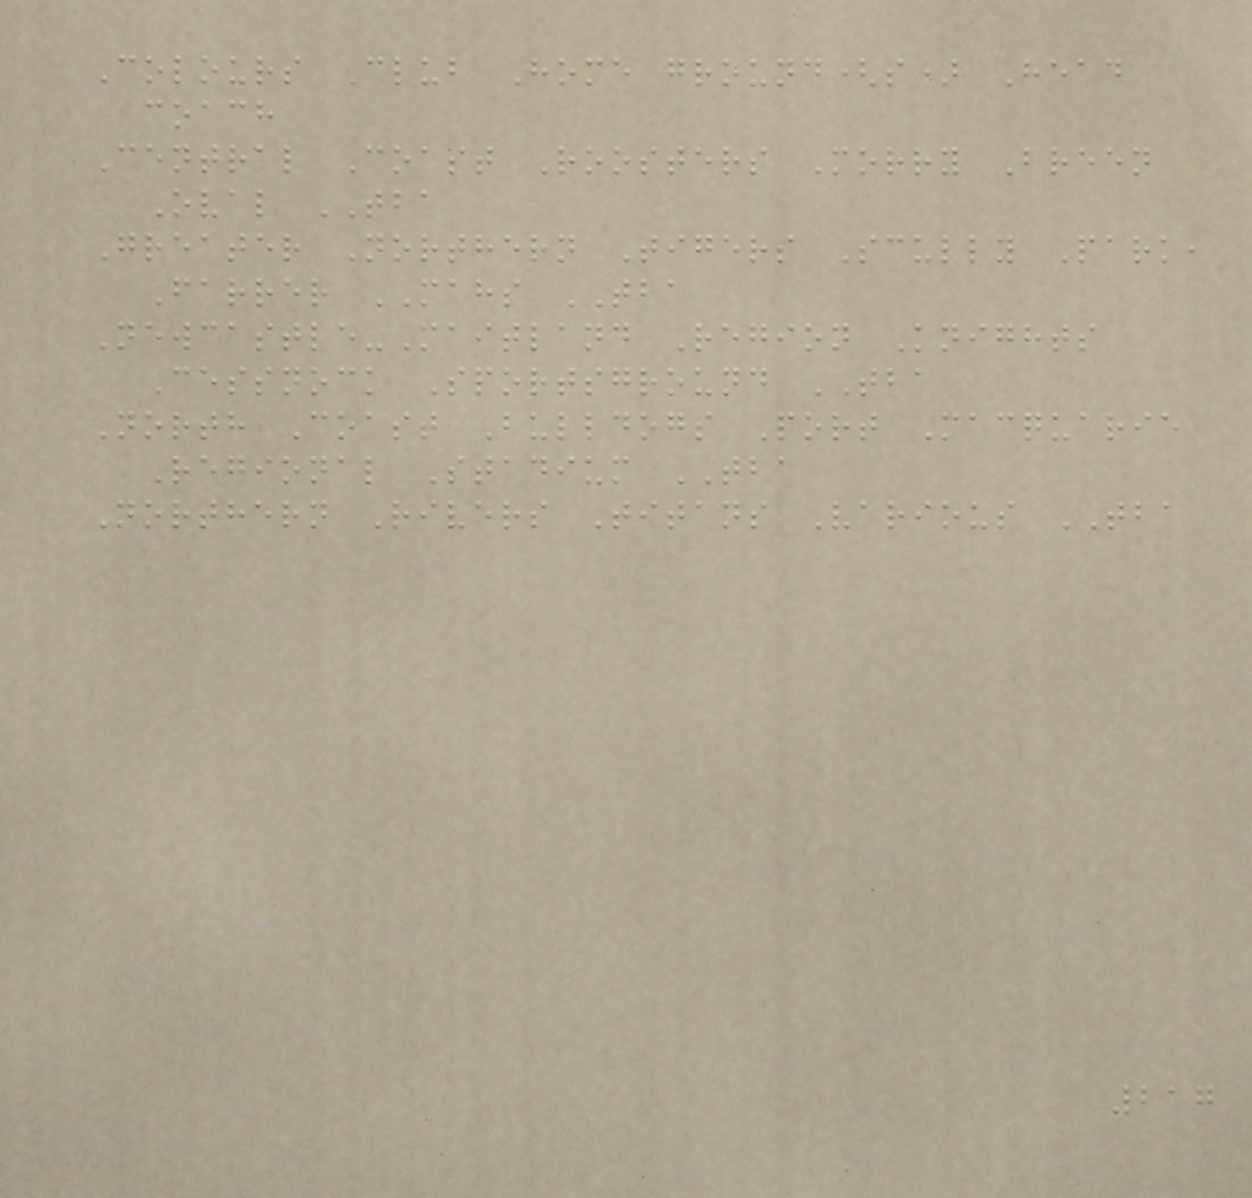Colours Club Home ground(s) Head
coach
Central Coast Roosters Morry Breen
Oval TBA
Greater Northern Tigers Scully Park,
Farrer MAHS TBA
Newcastle-Maitland Region Knights
Cessnock Sportsground TBA
North Coast Bulldogs Port Macquarie
Regional Stadium TBA
Northern Rivers Titans Various TBA
217
